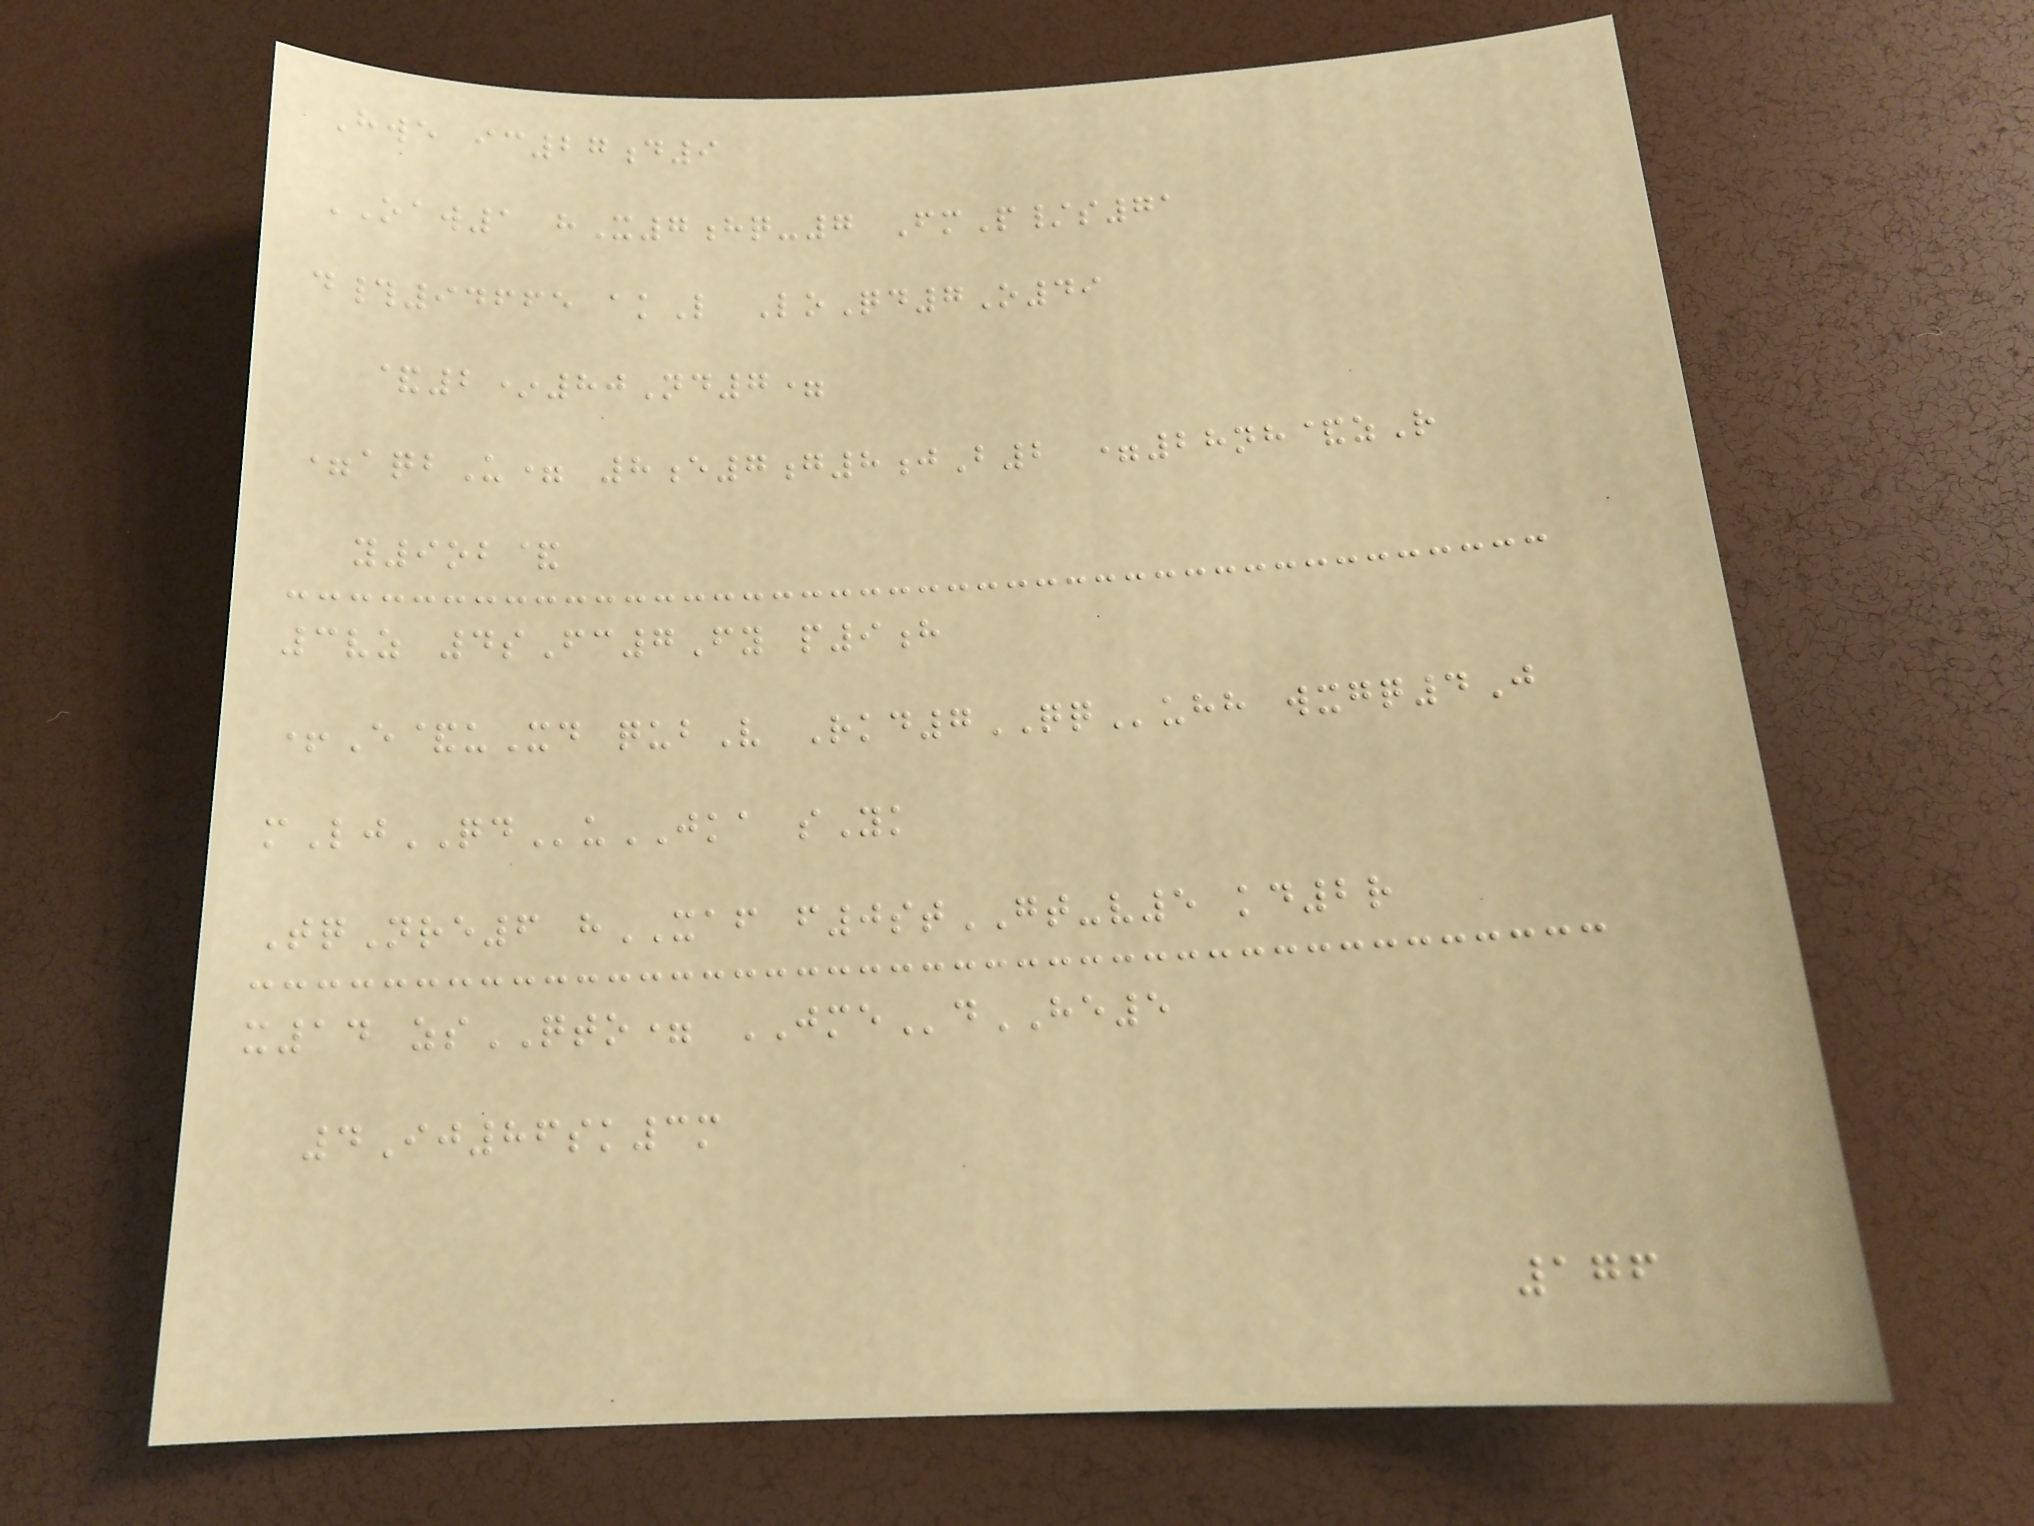Hwe ic27d9
OAW1 hX7hq-7 FmP/s71
d#94665 akL LoQd7O49
&2*80Nd7=
=aqbU= 8e7g8jB2 =28nh&zR
y9ob&
3vz 4sFc7Fy p9h
+E&uXd qubV Rkd7QQuhh wxgq4J
mLjQDuJKA sYk
TqNre6 hXAF f0stGT-v5 kd2r
x14 zsQTO= JMEdHE5
4Ij86sk3m
176
